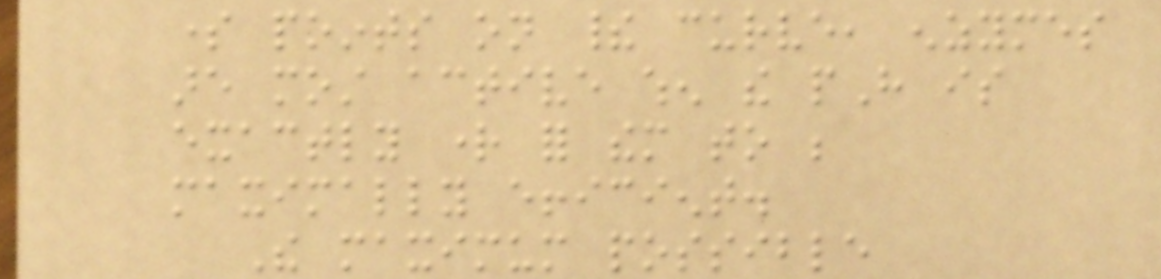some points on their curve, enzymes
are most active when the pH is
exactly right for them to be
maximally efficient.
The maximum possible
